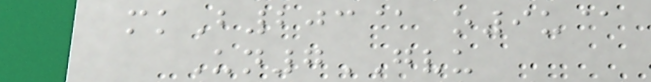mkB203@ o9u@
Un7GVU
